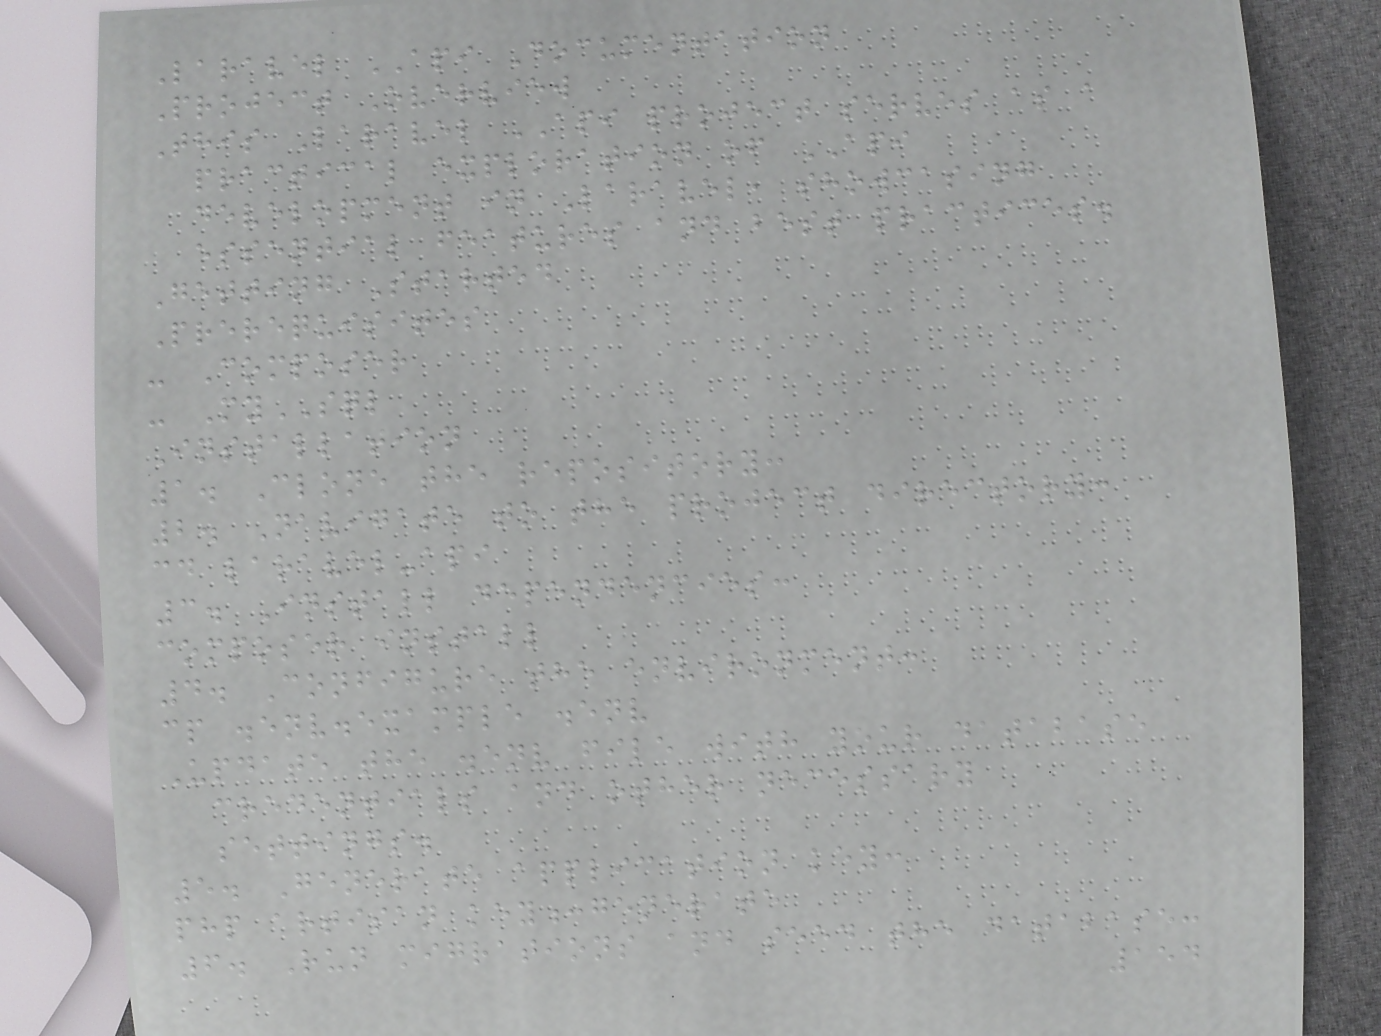Laravel API Documentation
Project Overview
This Laravel API project serves as a
practical exploration of API
development in Laravel, showcasing
essential features and best practices.
Getting Started
Prerequisites
- Composer
- MySQL
Installation
1. Clone the repository:
2. Navigate to the project directory:
cd laravel-api
3. Install dependencies:
composer install
4. Configure the environment:
cp .env.example .env
Update the .env file with your database
credentials and other necessary
settings.
5. Generate application key:
php artisan key:generate
6. Run migrations and seed the database:
154
